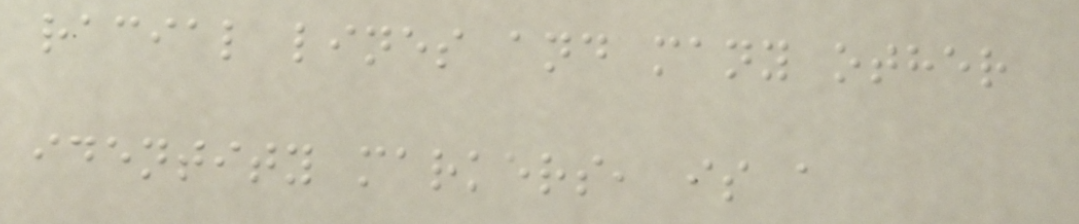racial lines and many other
identity markers, is a
